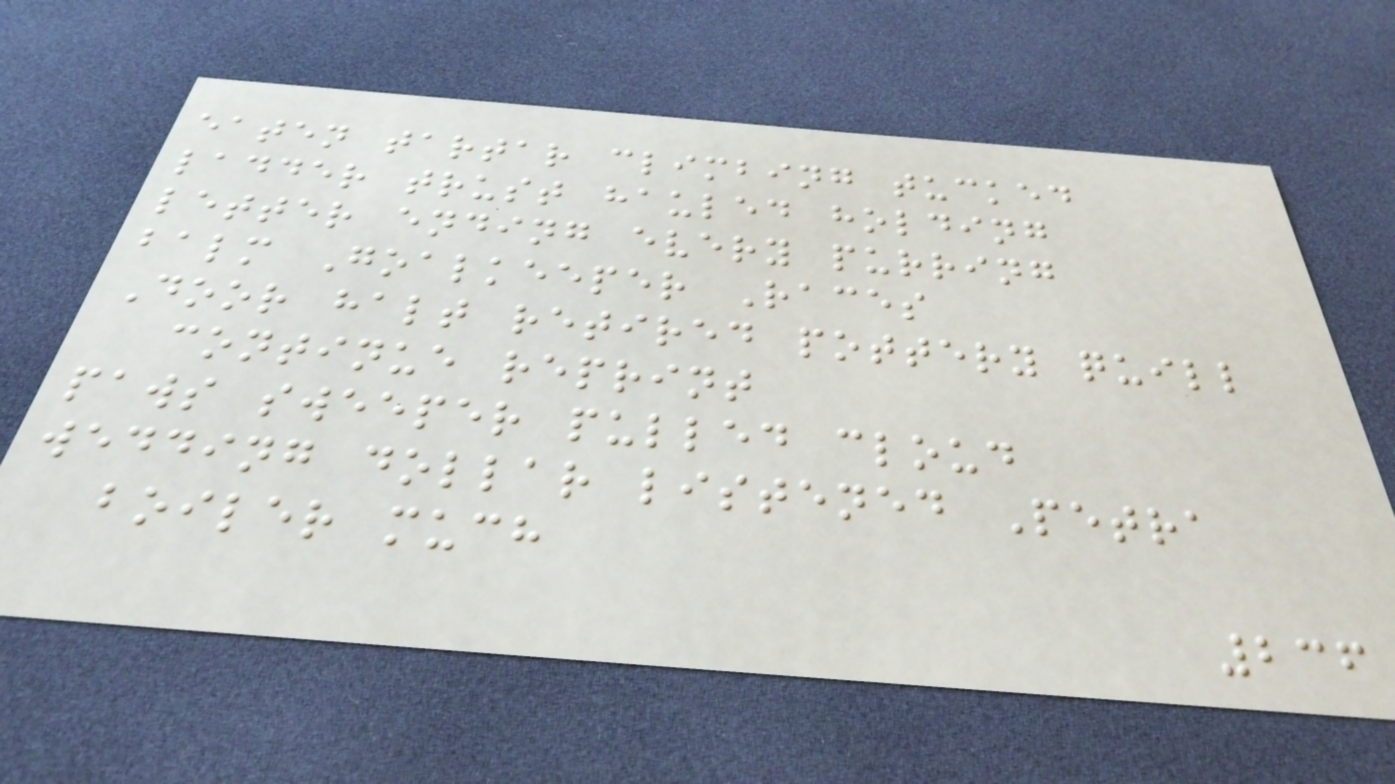eaten tartar climbing tucked
ladder trust hauled holding
letter ending every purring
balm Goalkeeper Races
Door halt retired pottery quill
continue reprint
paws sweeper pulled cloud
wedding dollar listened Petra
boiler much
236
